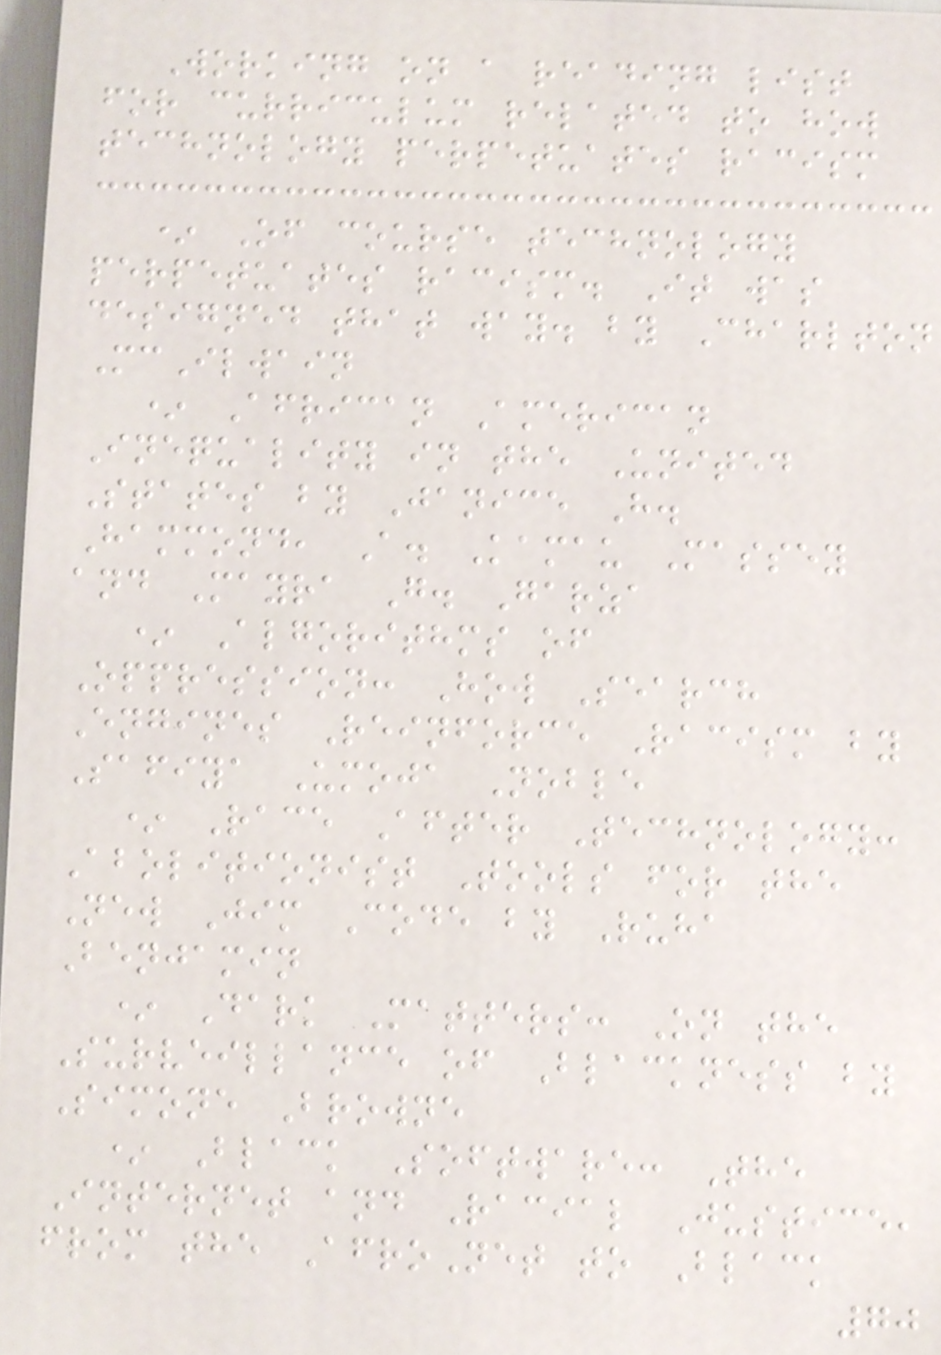Working on a reading list
for curriculum related to how
technology perpetuates racism
* Of course technology
perpetuates racism. It was
designed that way. by Charlton
McIlwain
* African American
Inequality in the United
States by Janice H.
Hammond, A. Kamau Massey
and Mayra G. Garza
* Algorithms of
Oppression: How Search
Engines Reinforce Racism by
Safiya Umoja Noble
* Race After Technology:
Abolitionist Tools for the
New Jim Code by Ruha
Benjamin
* Dark Matters: On the
Surveillance of Blackness by
Simone Browne
* Black Software: The
Internet and Racial Justice,
from the AfroNet to Black
70
